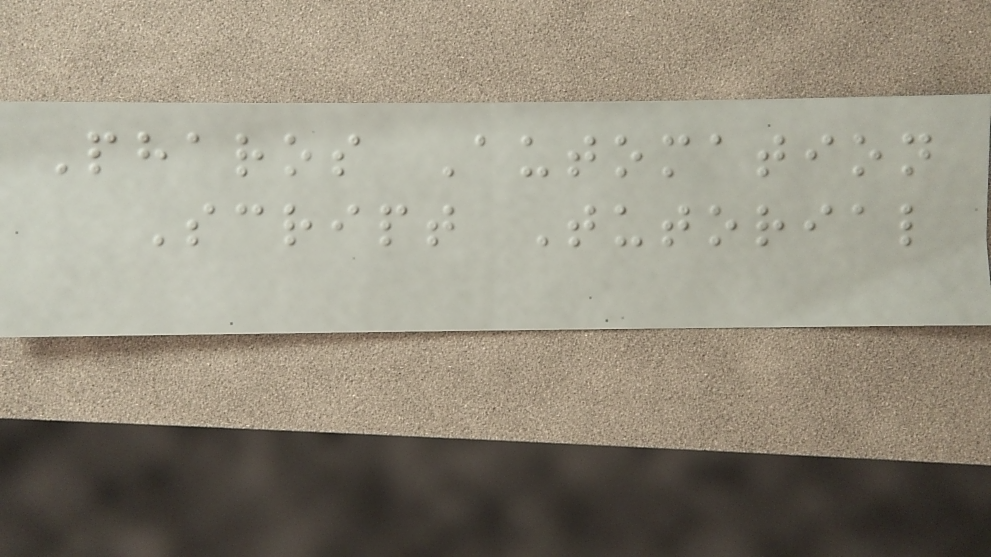Pharos Automation
Script Tutorial
